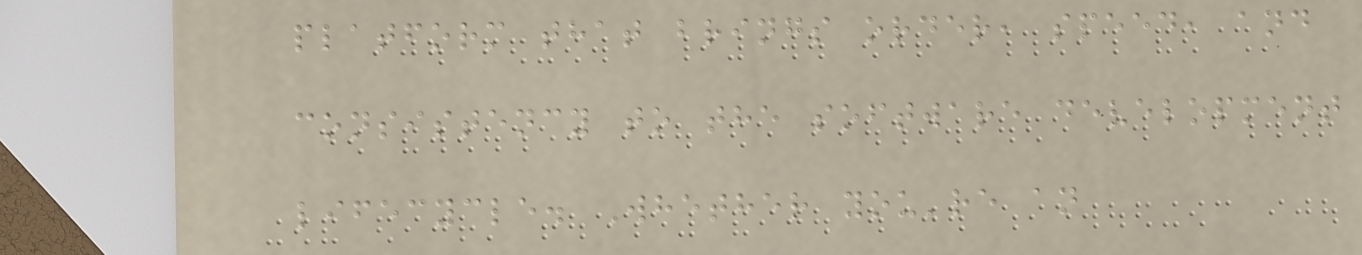platform that brings order, speed, and
consistency to the software development
lifecycle. Whether you're an
